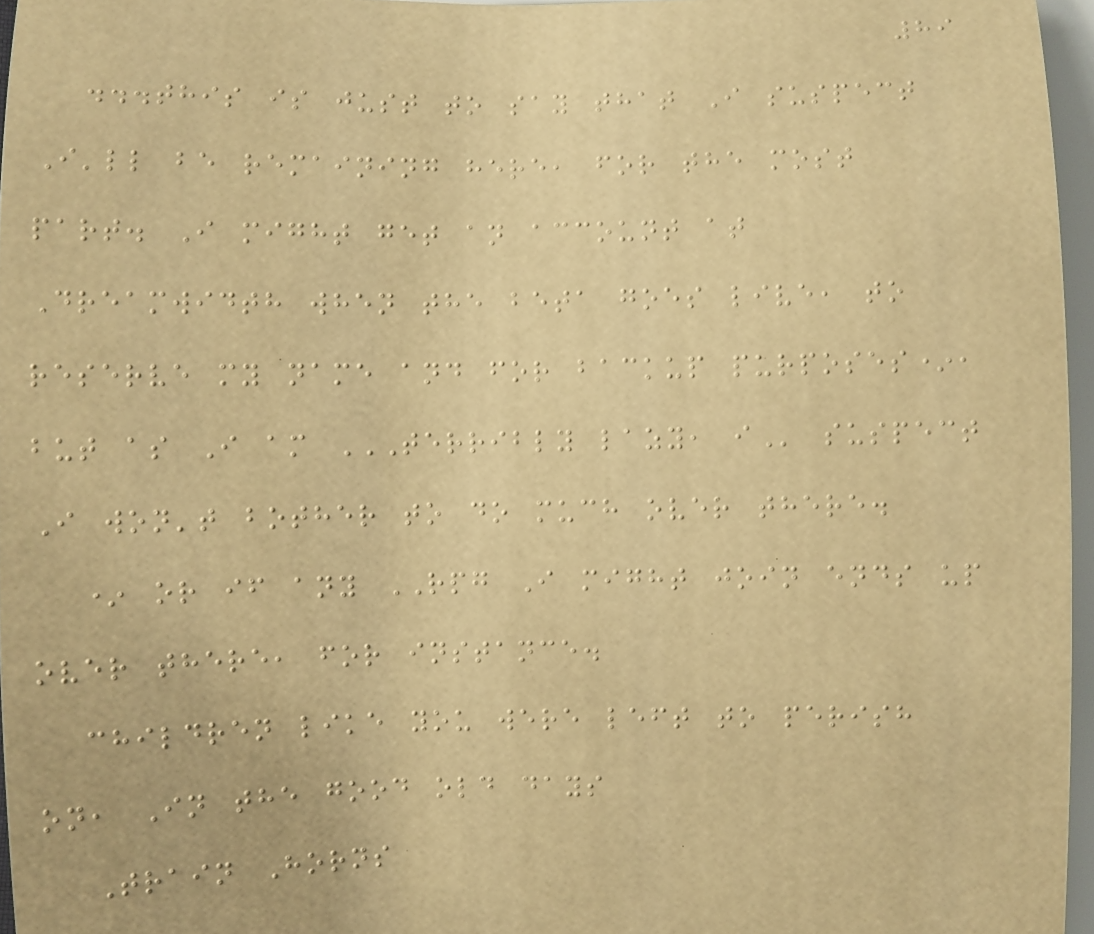89
...this is just to say that I suspect
I'll be remaining here, for the most
part. I might get an account at
Dreamwidth when the beta goes live, to
reserve my name and for backup purposes*,
but as I am TERRIBLY LAZY, I suspect
I won't bother to do much over there.
* or if any RPG I might join ends up
over there, for instance.
children like you were left to perish
on, In the good old days
Train Horns
